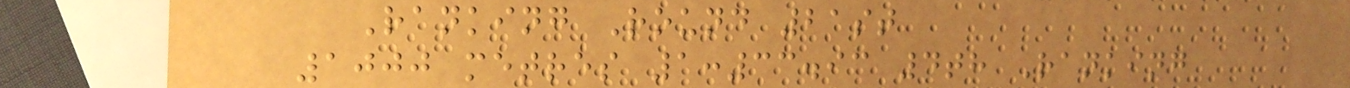Ranking Round 21st
1000 metres 1:33.93 4th Ranking
